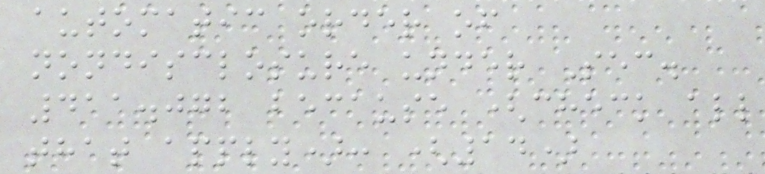automatic order of
nondisclosure under Sec.
411.072 because (check all
that apply): (14)
